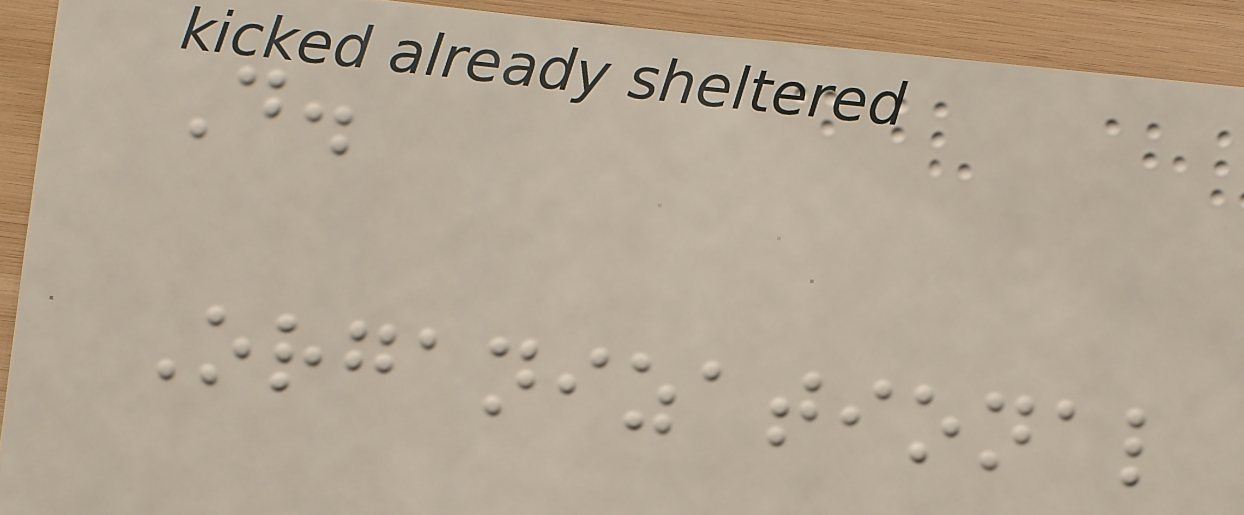D.
Organizational
